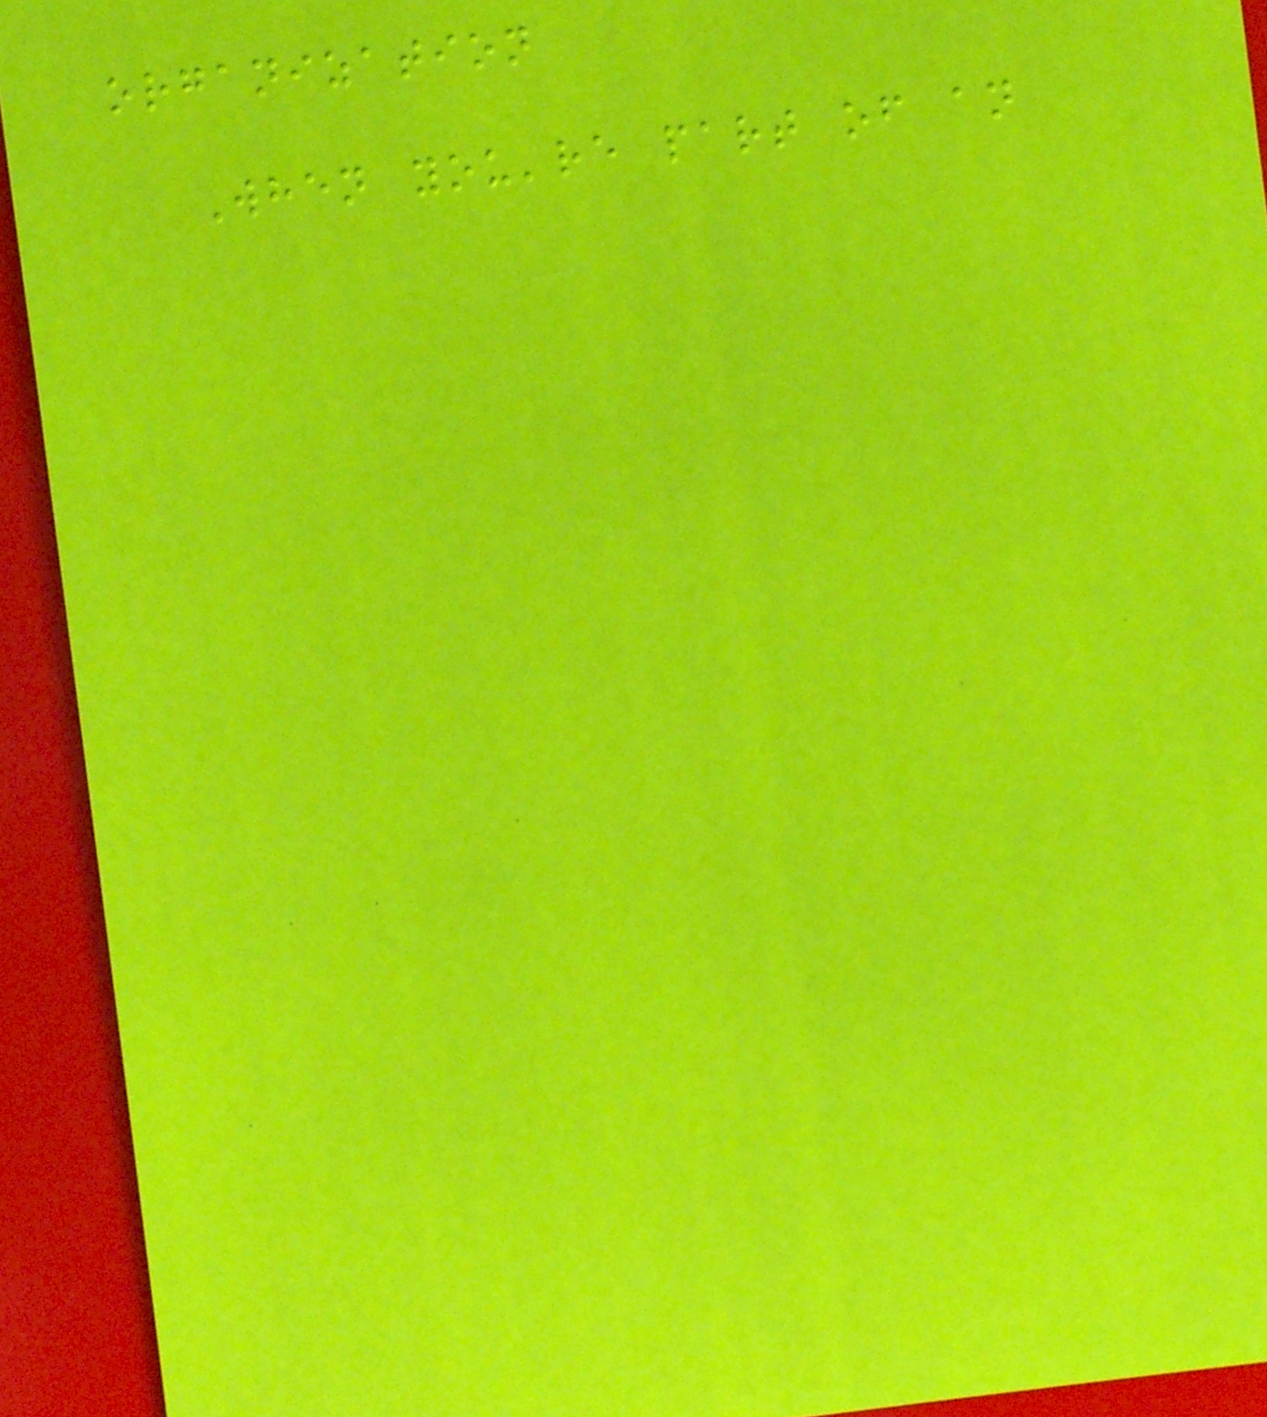organization
When you're part of an
